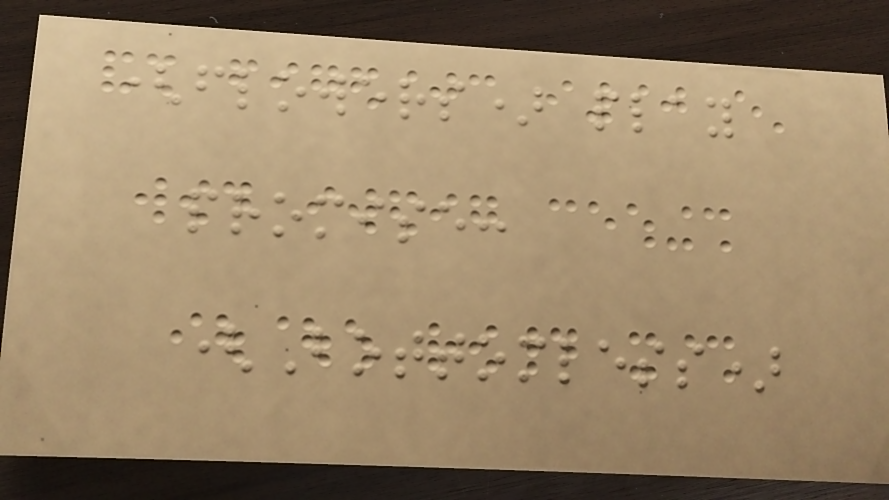(flowers) play
promise:
(Bottomless)
